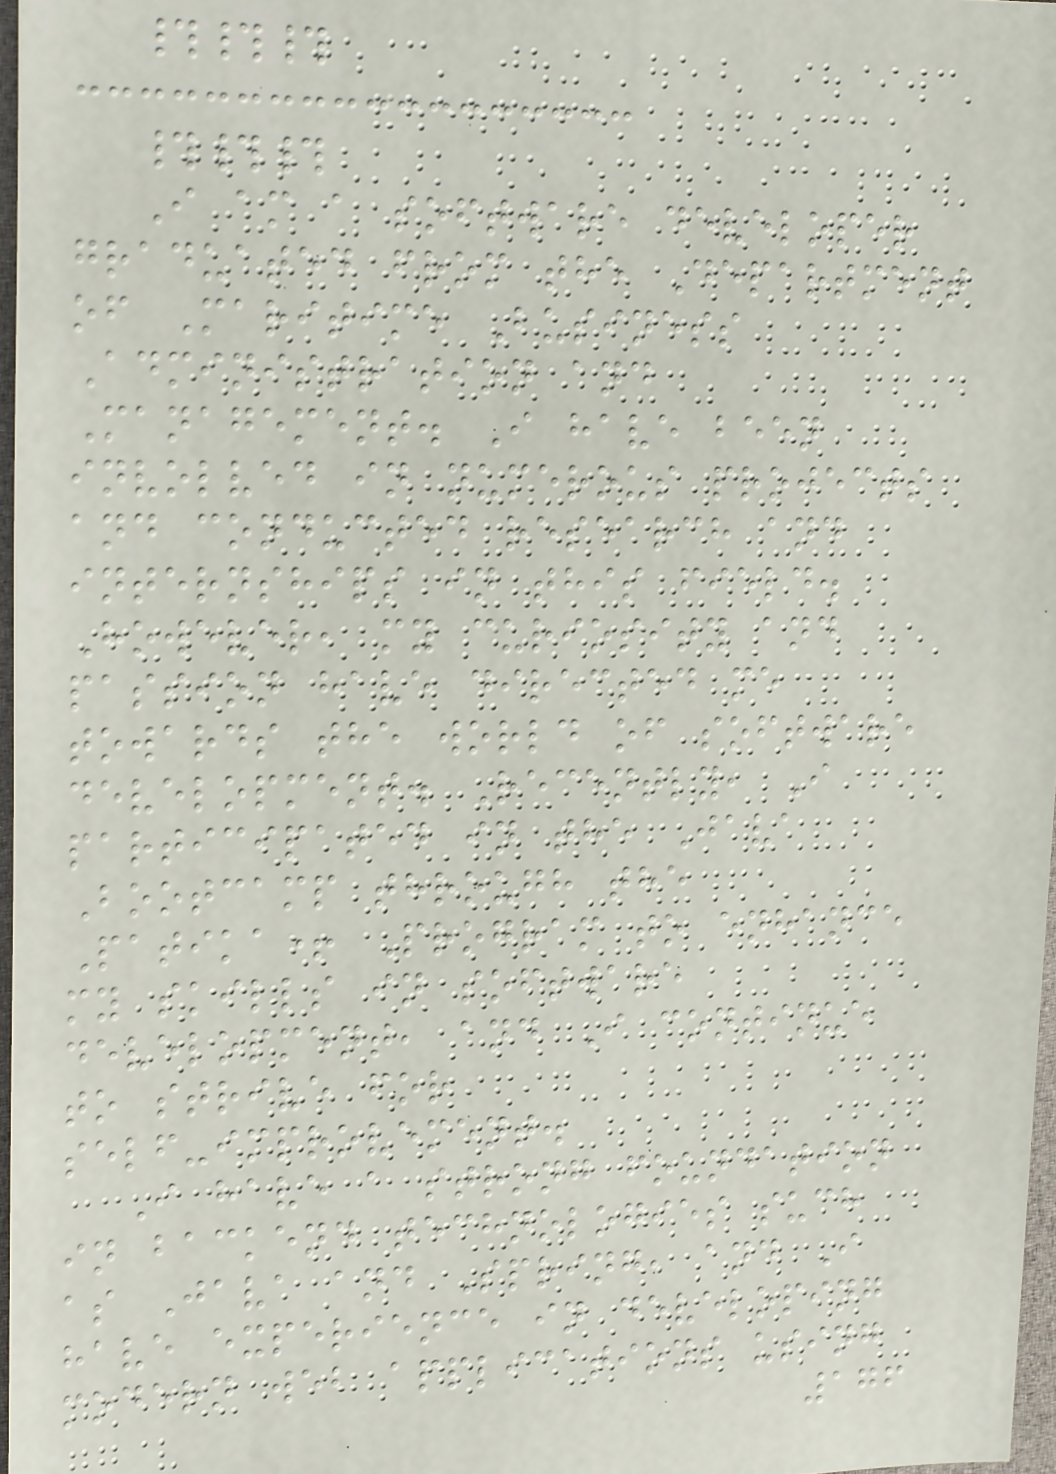###
###
I am a software developer
graduated from the Department
of Maritime Business
Administration and
Management. I have been
involved in numerous projects
and conducted research and
internships in this field.
However, my curiosity and
passion have directed me
towards the world of software
development. Recently, I
participated in the Java
Bootcamp through the
Patika+ Program to enhance
my skills in software
development, and I continue
to strive for
self-improvement.
I have a strong foundation
in backend technologies such
as Java and Spring, and I
have experience in developing
modern web applications using
176
